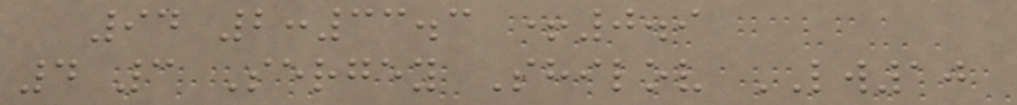94 2:33.3 +0.9
4 3 Sergey Shilov LW10
